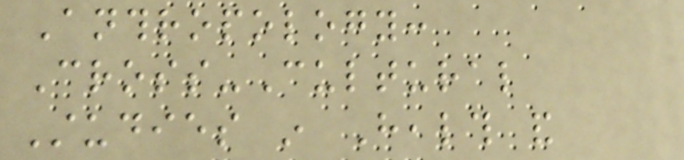Anthropology:
Cross-Cultural
Studies in Health and
